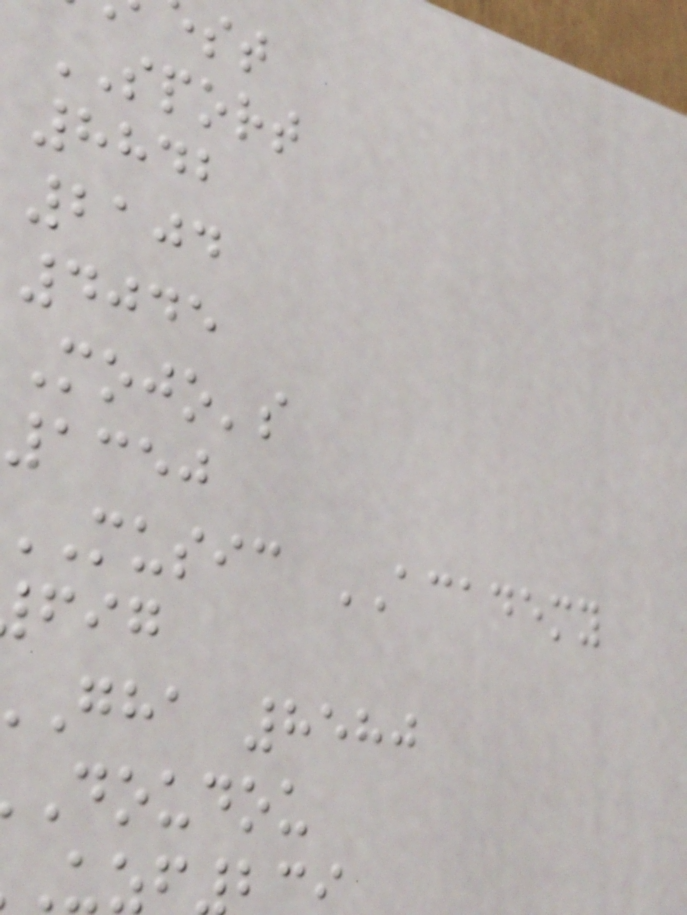SPORT
8842
2104
4045
Mojo's
1350
music ACADEMY
gha 8580
doudou
